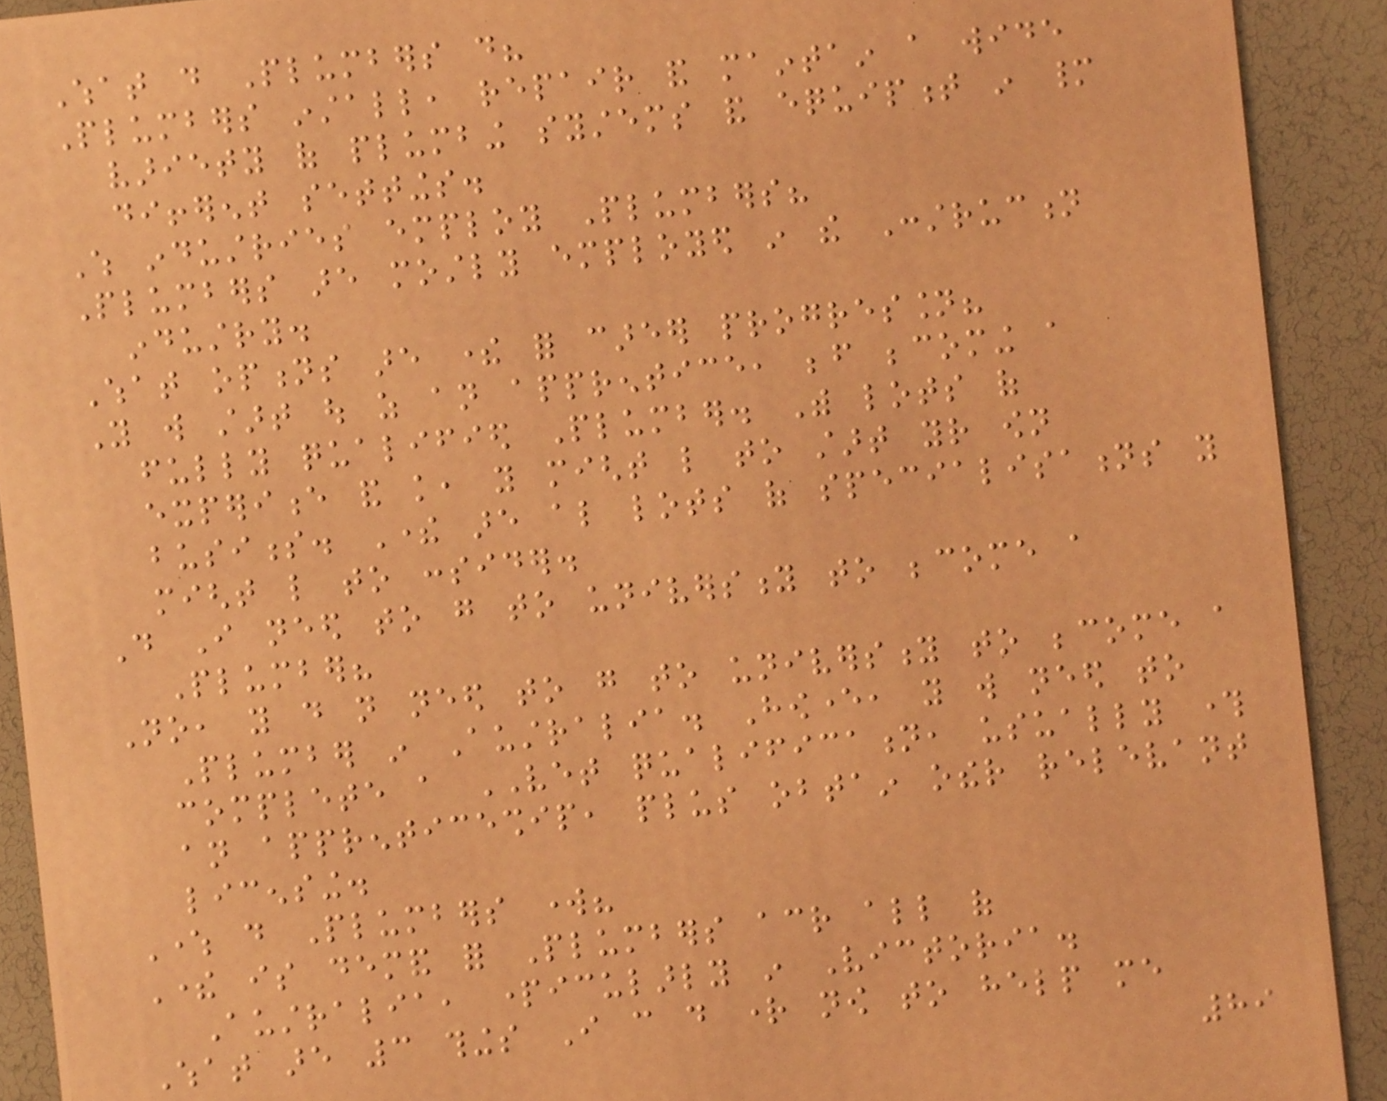What do Plumbers do?
Plumbers install, repair and maintain a wide
variety of plumbing systems and equipment in many
different settings.
Which industries employ Plumbers?
Plumbers are mostly employed in the Construction
industry.
What options are there for career progression?
You will start out as an apprentice, before becoming a
fully qualified Plumber. With lots of
experience and knowledge, you might like to start your own
business. There are also lots of specialisations you
might like to consider.
Do I need to go to university to become a
Plumber?
No, you do not need to go to university to become a
Plumber in Australia. However, you will need to
complete a VET qualification, usually through
an apprenticeship, plus obtain other relevant
licensing.
Where do Plumbers work?
There is demand for Plumbers across all of
Australia, particularly in Victoria.
What are 3 things I can do right now to help me
89
